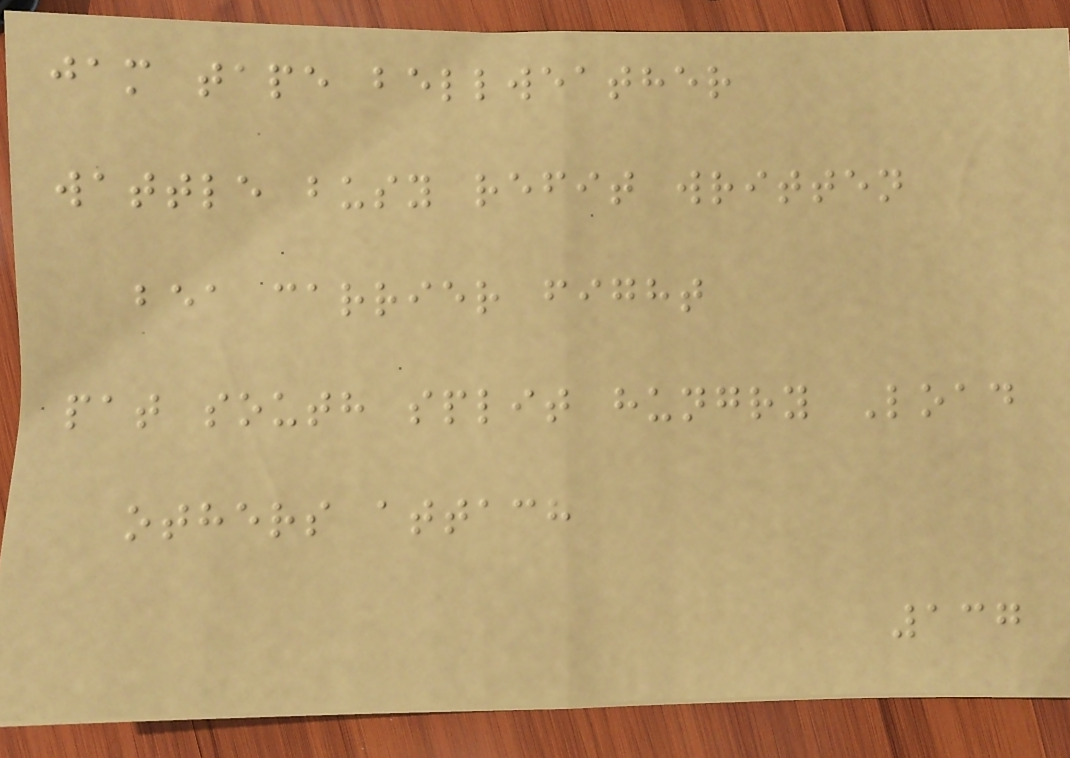jam tape bellweather
wattle busy refit written
bea carrier fight
pat south split hungry Load
others attach
137
